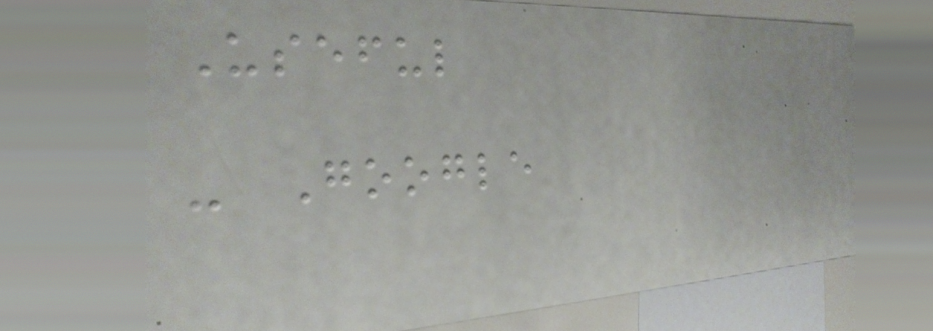Useful
- Google
